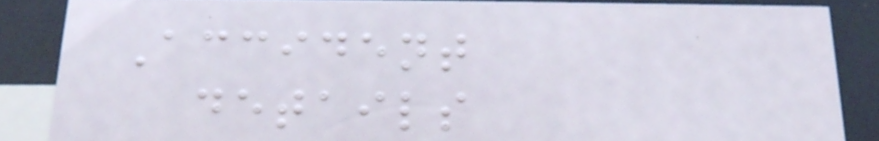Accident
details
